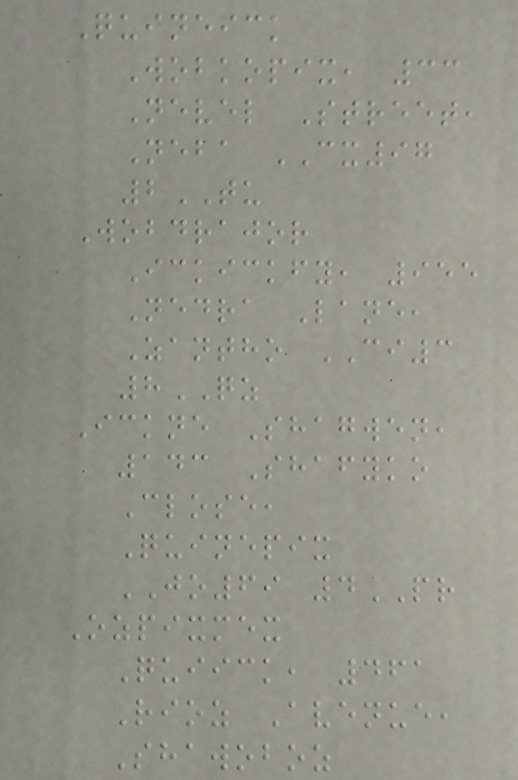Quineick
Wobkopix, 33
Nevel Street,
Neba CX97
2TU
Wobdrajor
Ickickfy, 955
Nedra Lane,
Zantho CI3
8QZ
Ickne Shagwen,
143 Shafyko
Close,
Quinepix
JO69 4PR
Ozpixmex
Quiick, 461
Rioz Avenue,
Shawoboz
